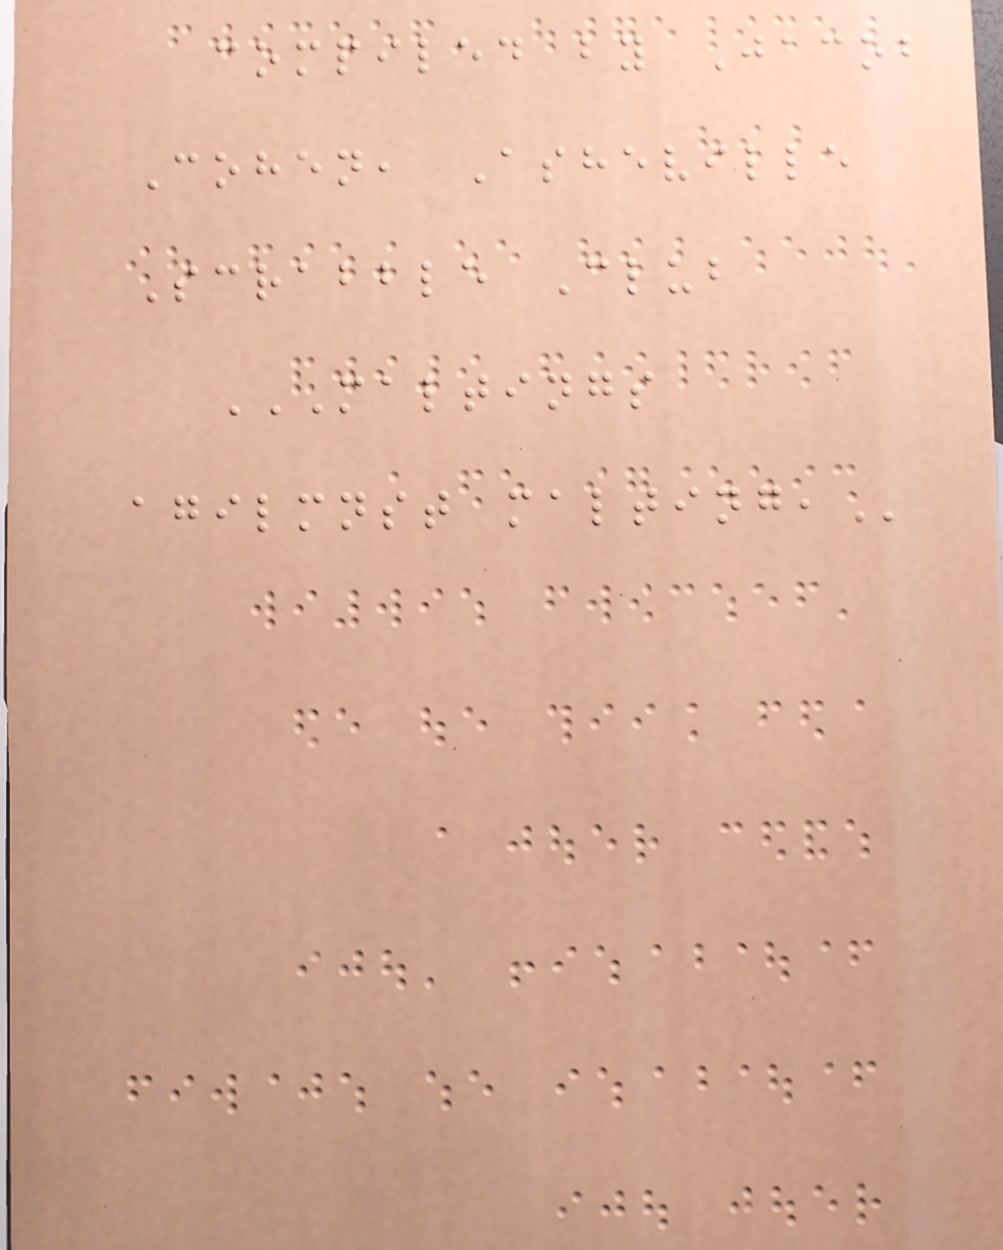compiled by Jacob
Cohen, Asheville
Scrabble Club
MALTINGS
AGILMNST MALTING,
